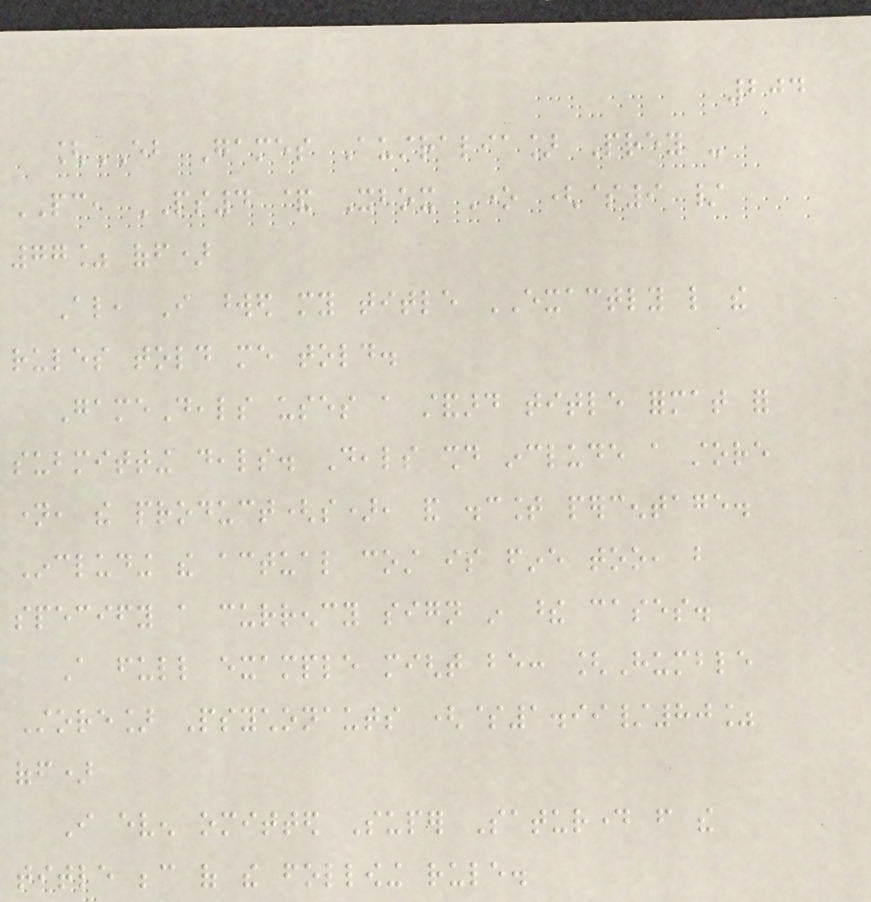204
[EB Games Australia] Prey -
PC, PS4 & Xbox One ($9 /
77% off)
Also, I worded my title EXACTLY like the
rules told me told.
GameDeals uses a standard title format for
submitting deals. Deals should include a store
name, the product(s), and discount percentage.
Including the actual cost is fine too, but
specify a currency sign in these cases.
A full example might be: [Humble
Store] Psychonauts ($1.99/80%
off)
I even omitted Super Saturday from the
title because of the following rule.
